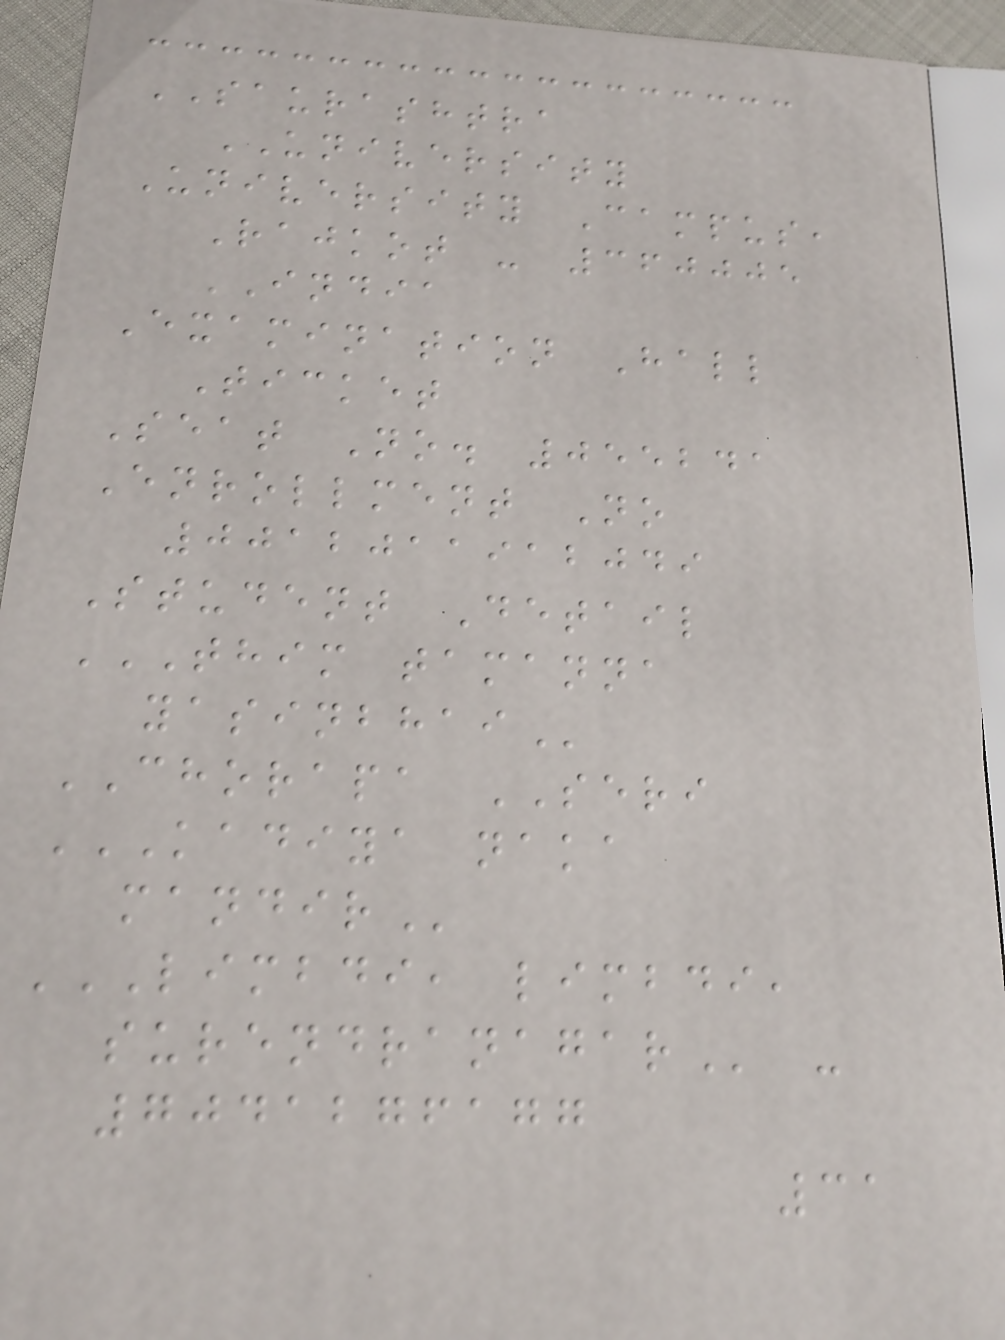SAURASHTRA
UNIVERSITY
University Campus,
Rajkot - 360005
INDIA
Examination Hall
Ticket
Seat No. 055241
Enrollment No
0012011912049
Student Detail
THIM TAMANNA
YASINBHAI
CHORAPA SERI
KADIYA NAKA
MANDIR
LIMBDI, LIMBDI,
SURENDRANAGAR -
7041276177
31
